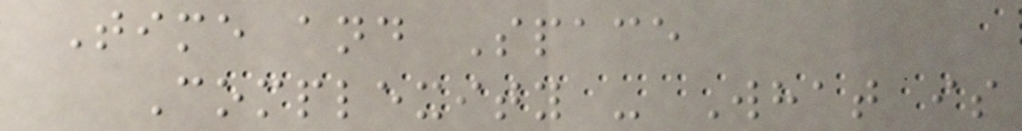Time and Space
Complexity - What is
